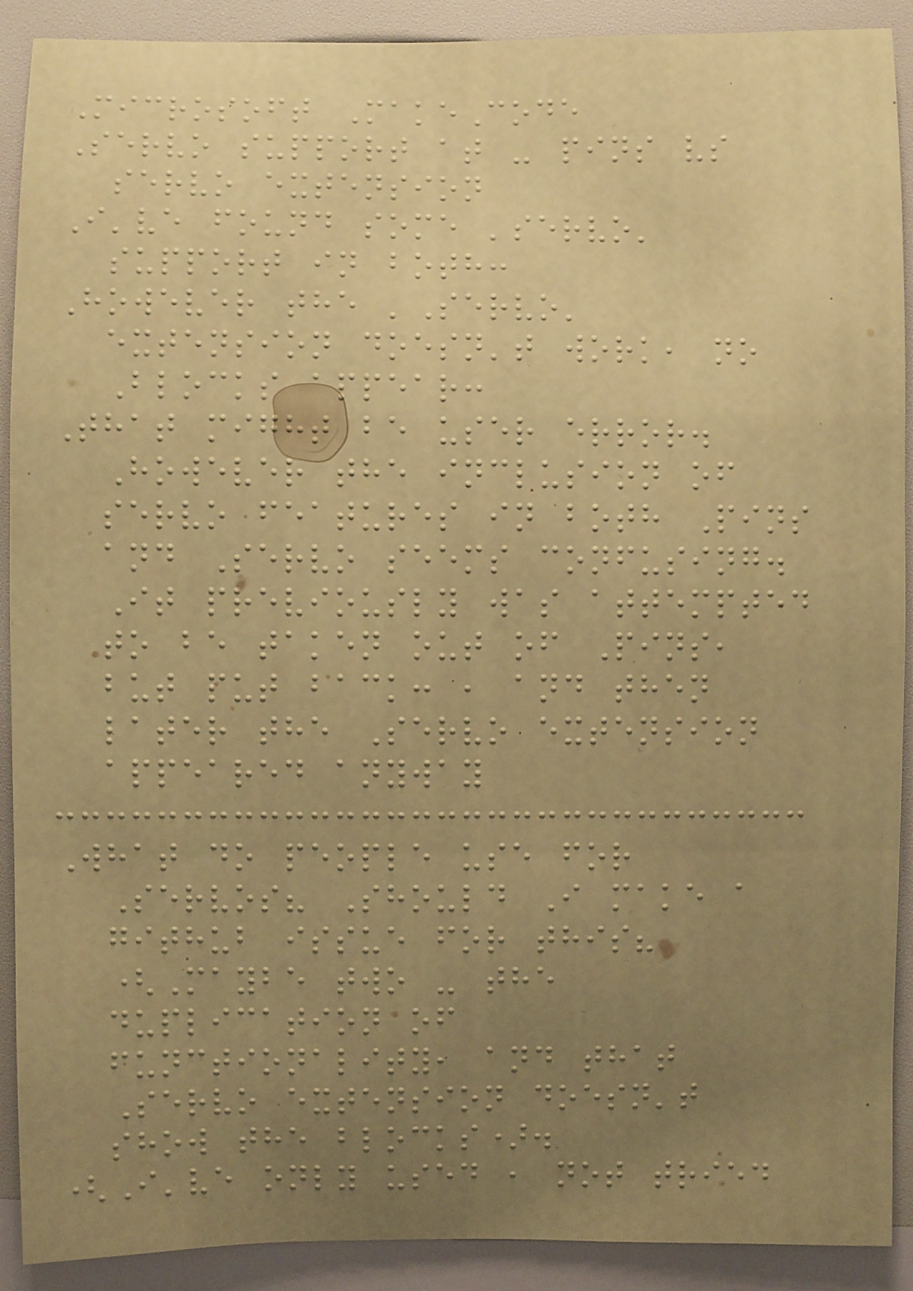Microsoft MakeCode
Servo support at - pins vs
servo extension
I've found some 'servo'
support in both:
However the 'Servo'
extension doesn't work, no
Blocks appear:
That might be user error.
However the inclusion of
servo features in both Pins
and Servo seems confusing.
It previously was attempted
to be taken out of Pins,
but put back: , and then
later the Servo extension
appeared anyway
What do people use for
Servos? Should I make a
github issue for this?
(Maybe two - the
duplication of
functionality, and that
Servo extension doesn't
show the blocks).
(I've only used , not tried
